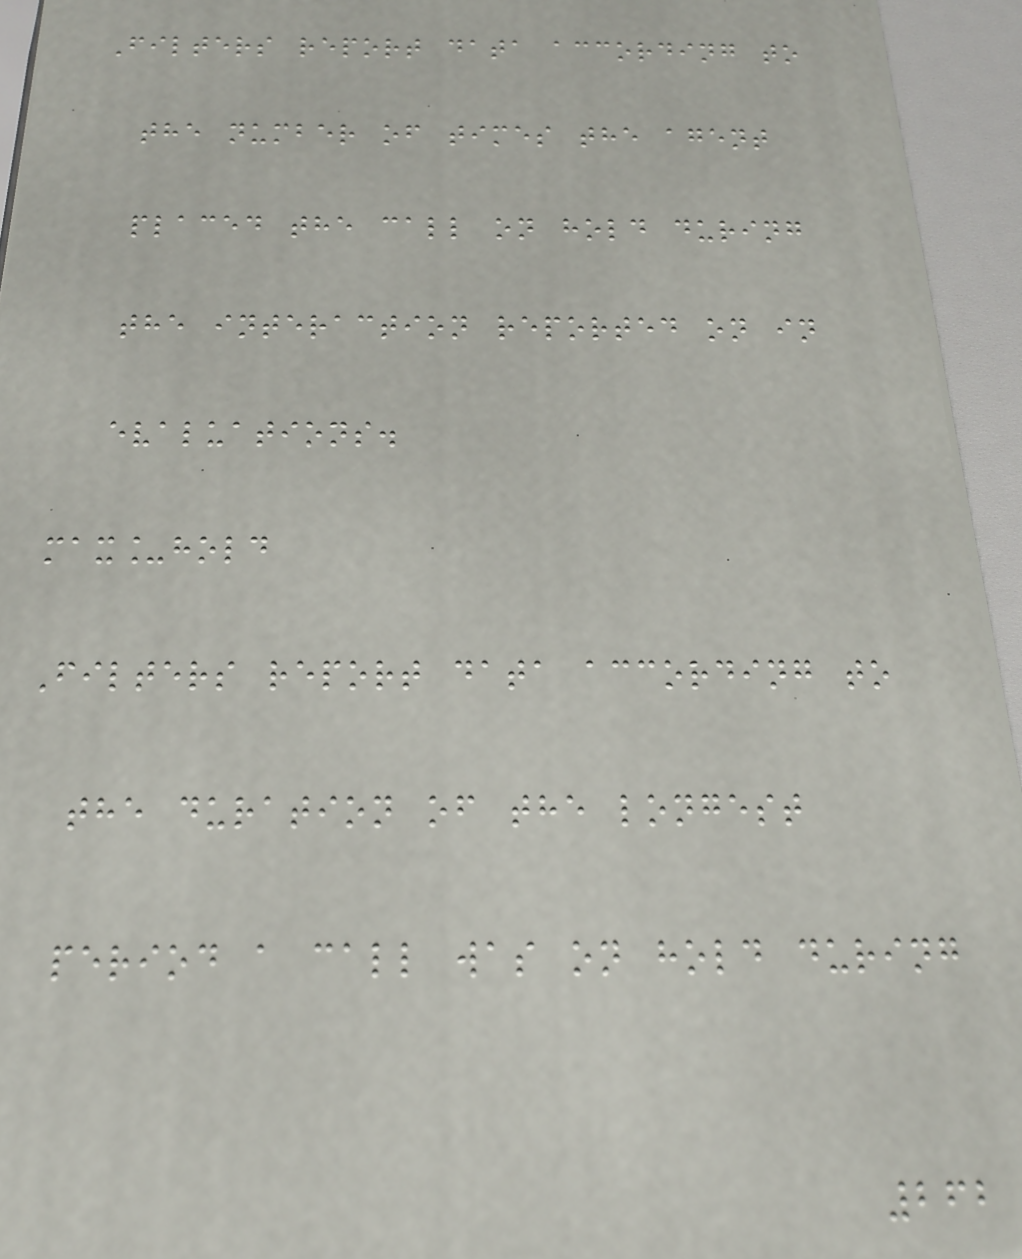Filters report data according to
the number of times the agent
placed the call on hold during
the interaction reported on in
evaluations.
max_hold
Filters report data according to
the duration of the longest
period a call was on hold during
262
